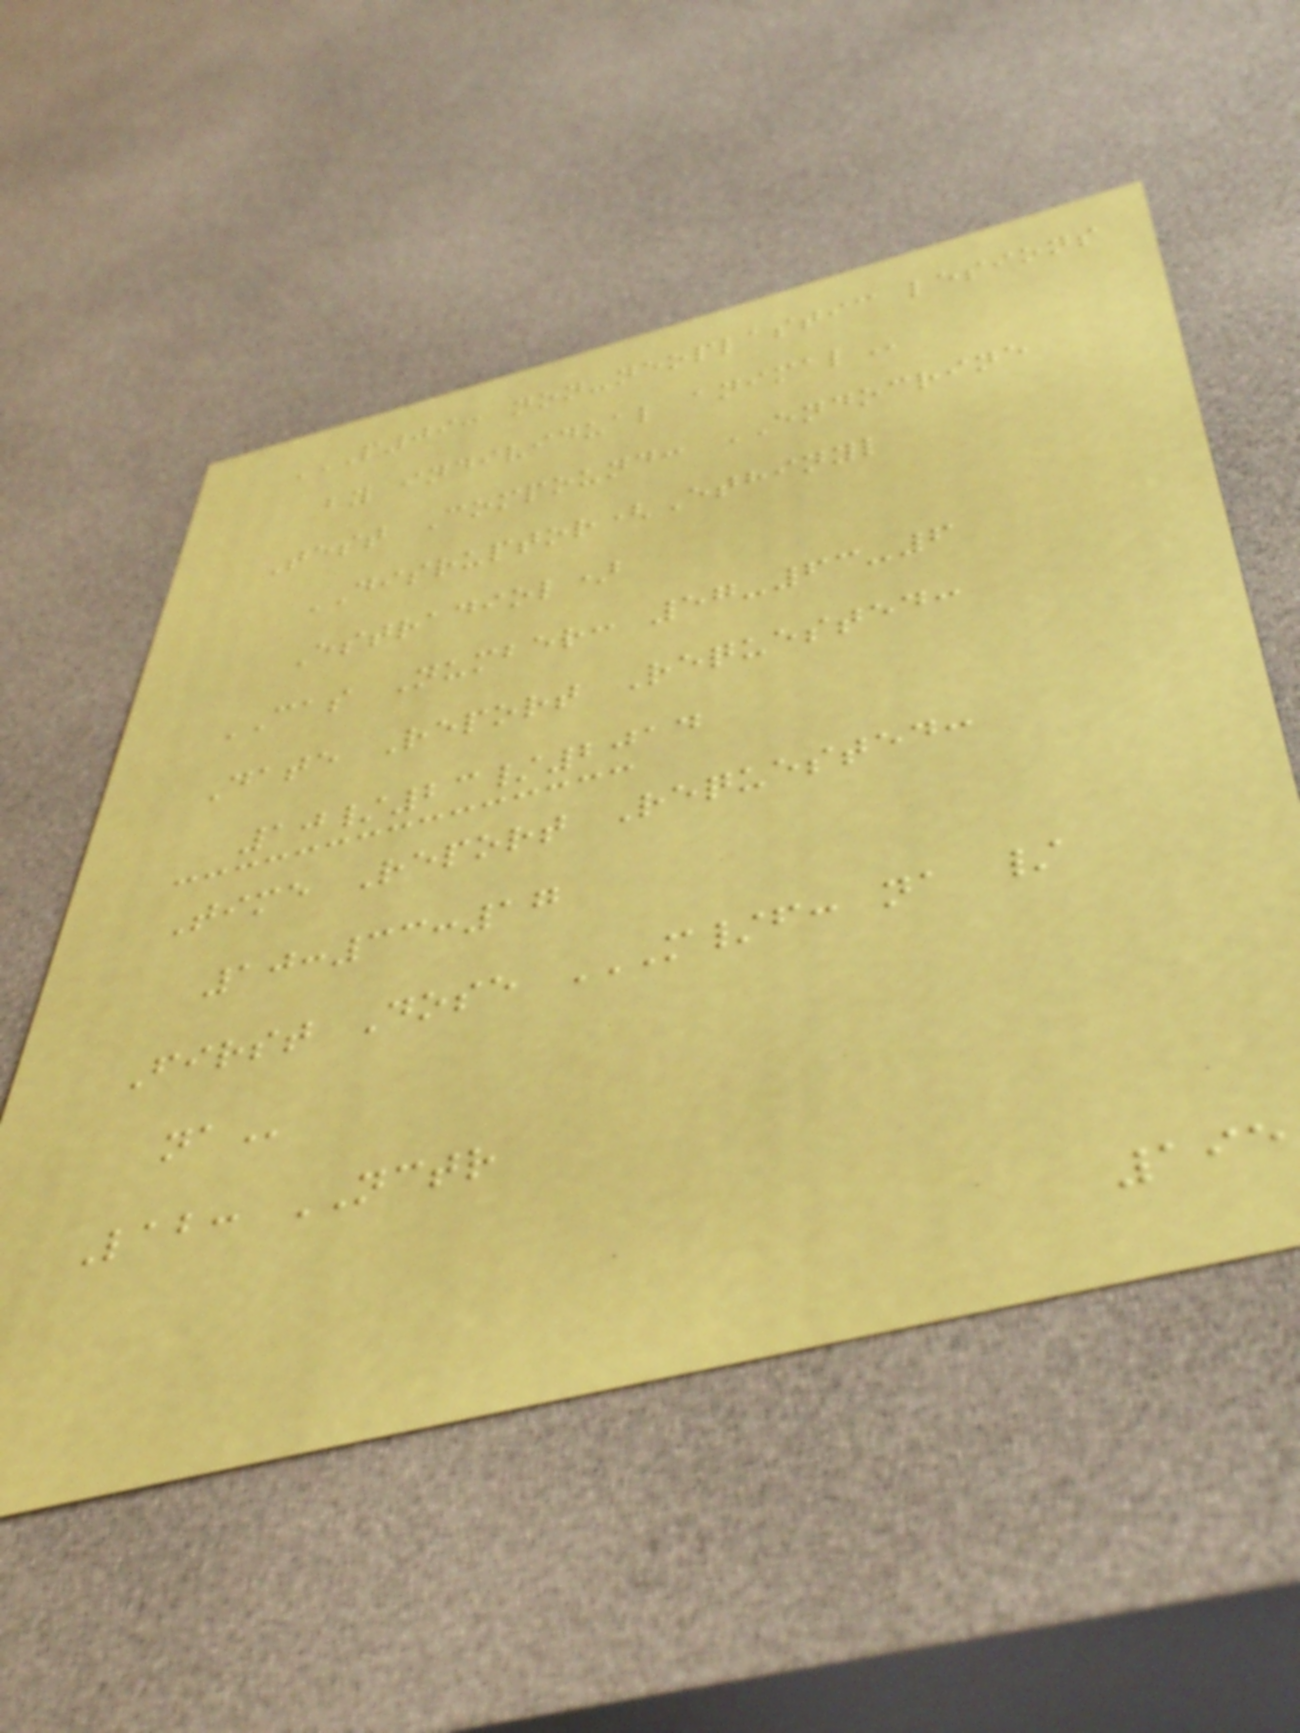P09: NON-NEOPLASTIC LESIONS
BY INDIVIDUAL ANIMAL
Test Compound: ENDOCRINE
DISRUPTOR(Ethinyl
Estradiol)
CAS Number: 57-63-6
Date Report Requested:
10/23/2014
Time Report Requested:
10:33:17
First Dose M/F: NA /
NA
Lab: NCTR
195
